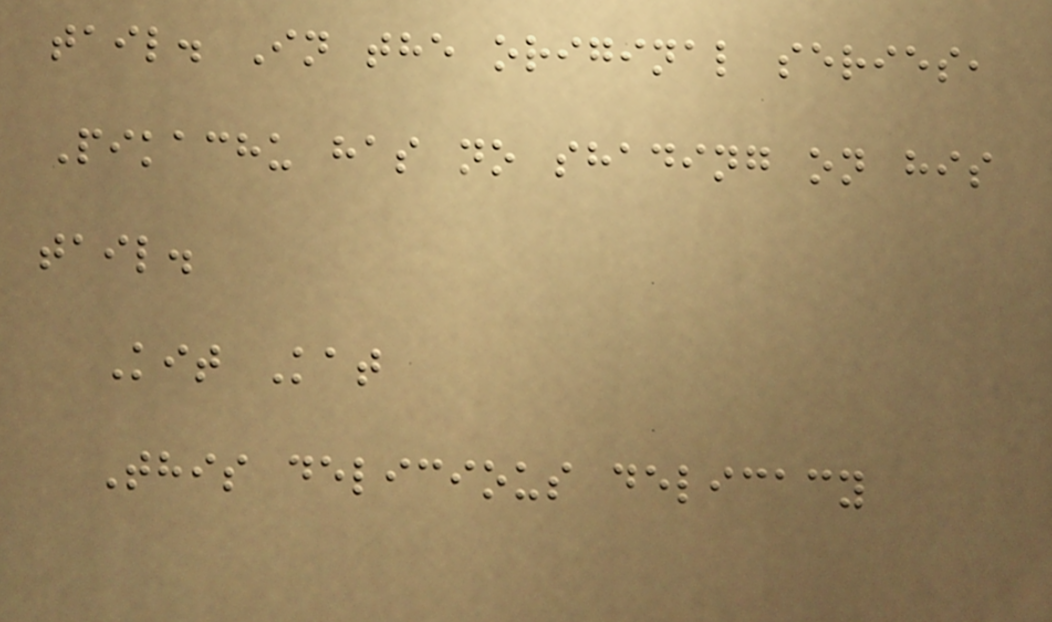tail. In the original series,
Pikachu has no shading on his
tail.
Kit Kat
This delicious delicacy
